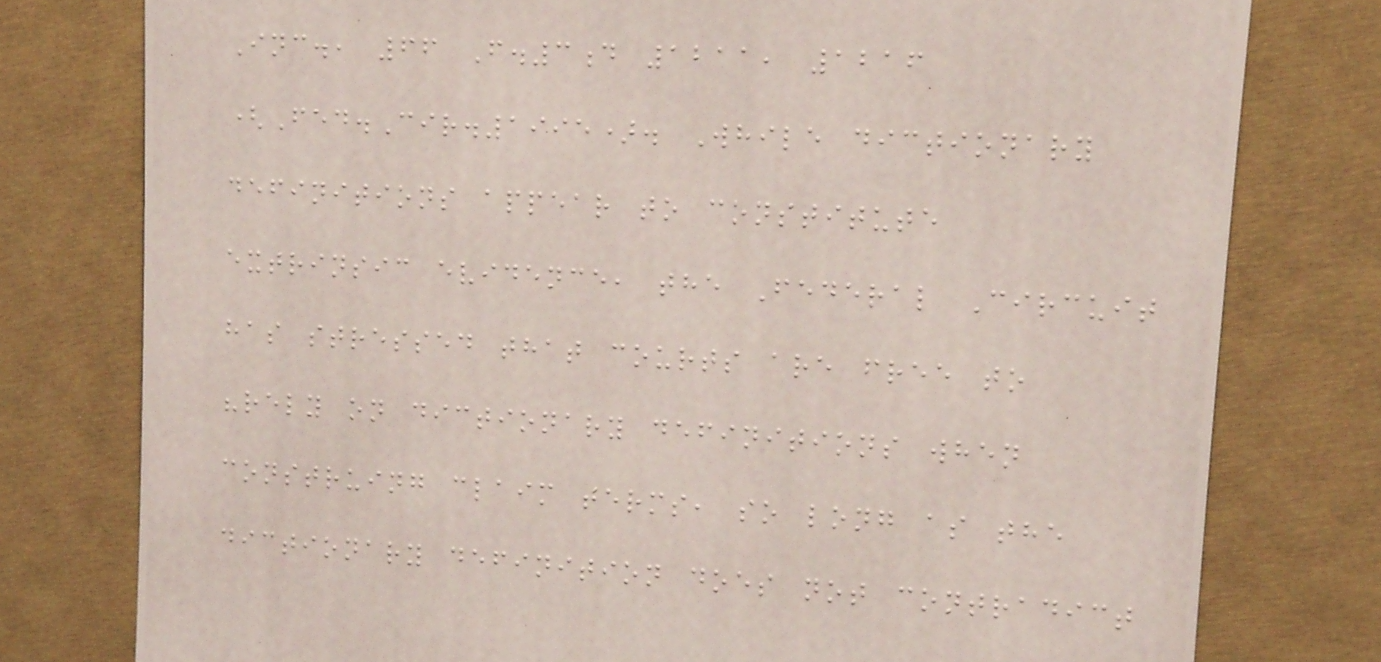Inc., 66 F.3d 1211, 1216
(Fed.Cir.1995). While dictionary
definitions appear to constitute
extrinsic evidence, the Federal Circuit
has stressed that courts are free to
"rely on dictionary definitions when
construing claim terms, so long as the
dictionary definition does not contradict
